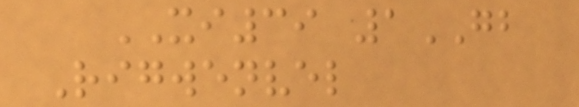XI39 1GB
Rigwenvel
